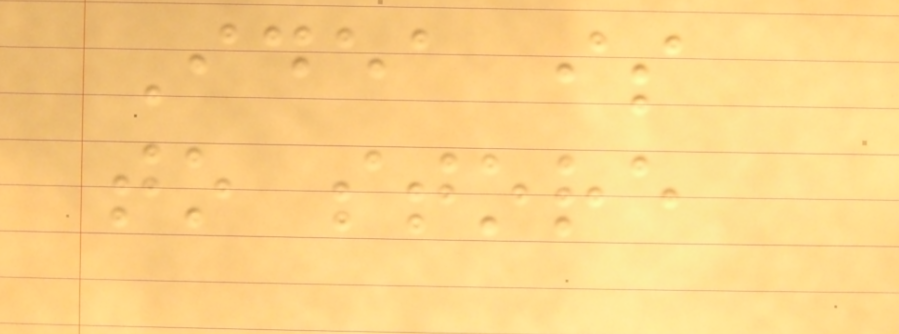Idea is
to store
